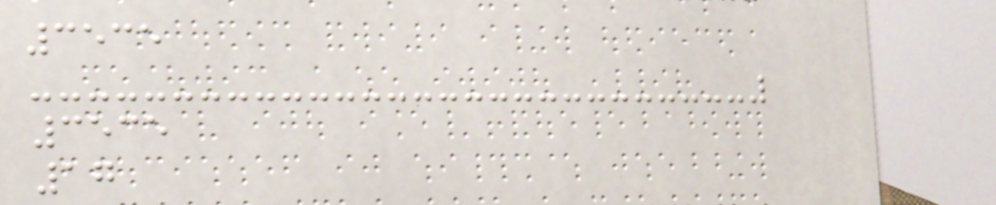3535
3535
17
